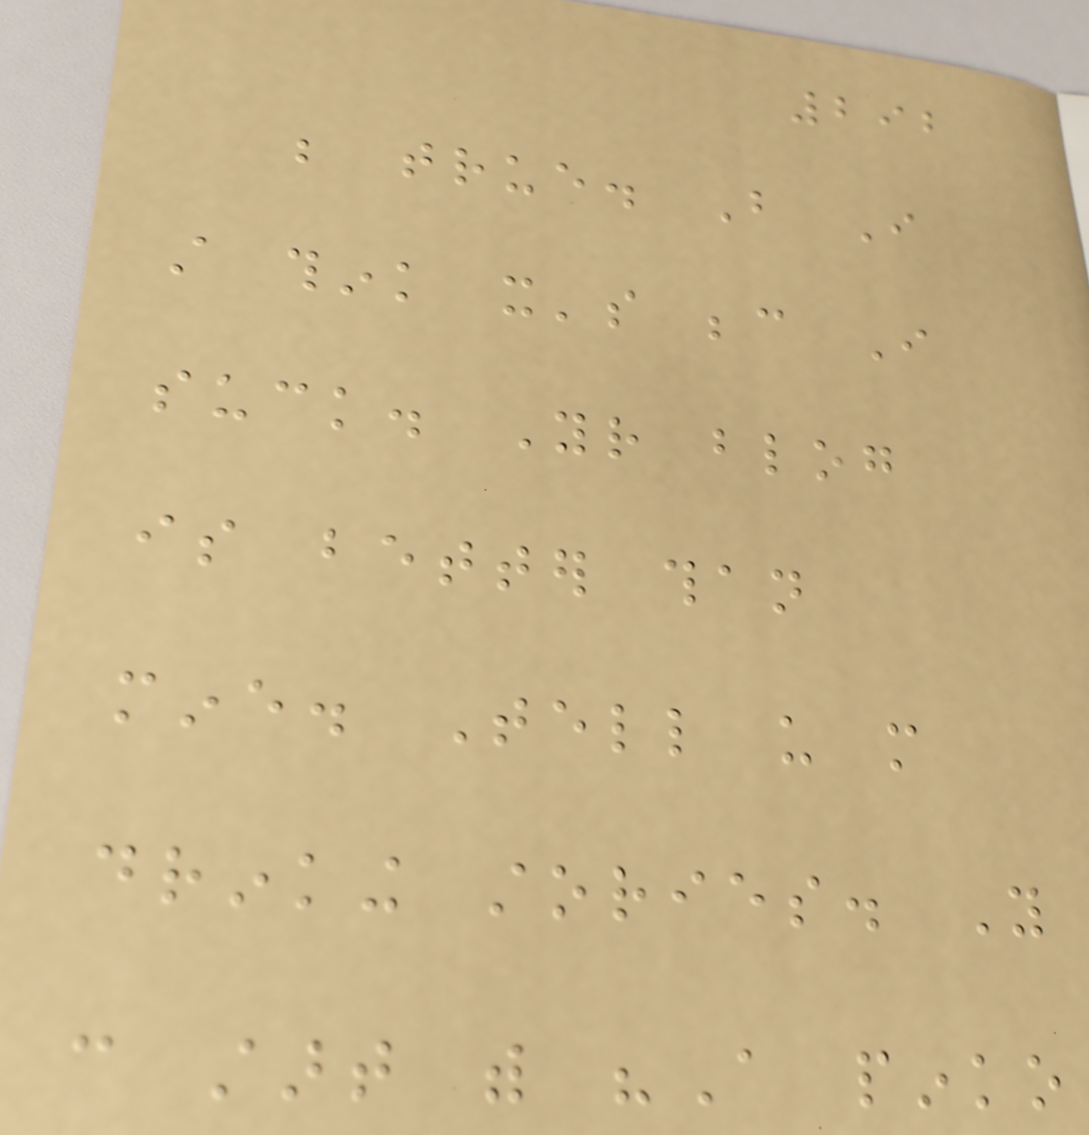292
be true. But I
still think it's because I
suck. Your blog
is better than
mine. Tell us more
drinking stories. You
can start with "A pinko
